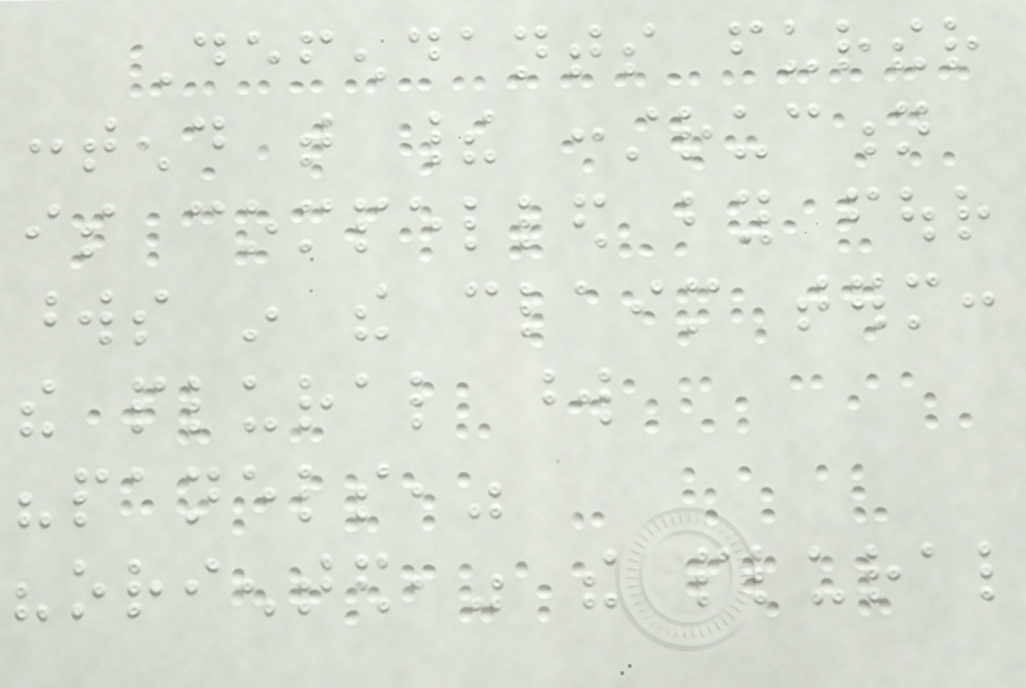Defendants further
contend that their construction
is compelled by four
words in the claim term:
the plural word
"panels,"
"oriented," the plural
